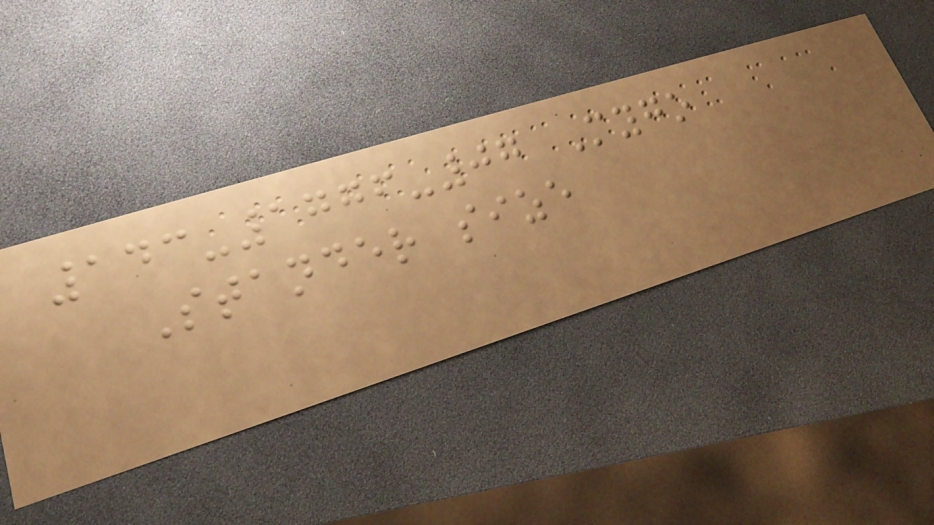143-1776-07 Mygo
Stander size
